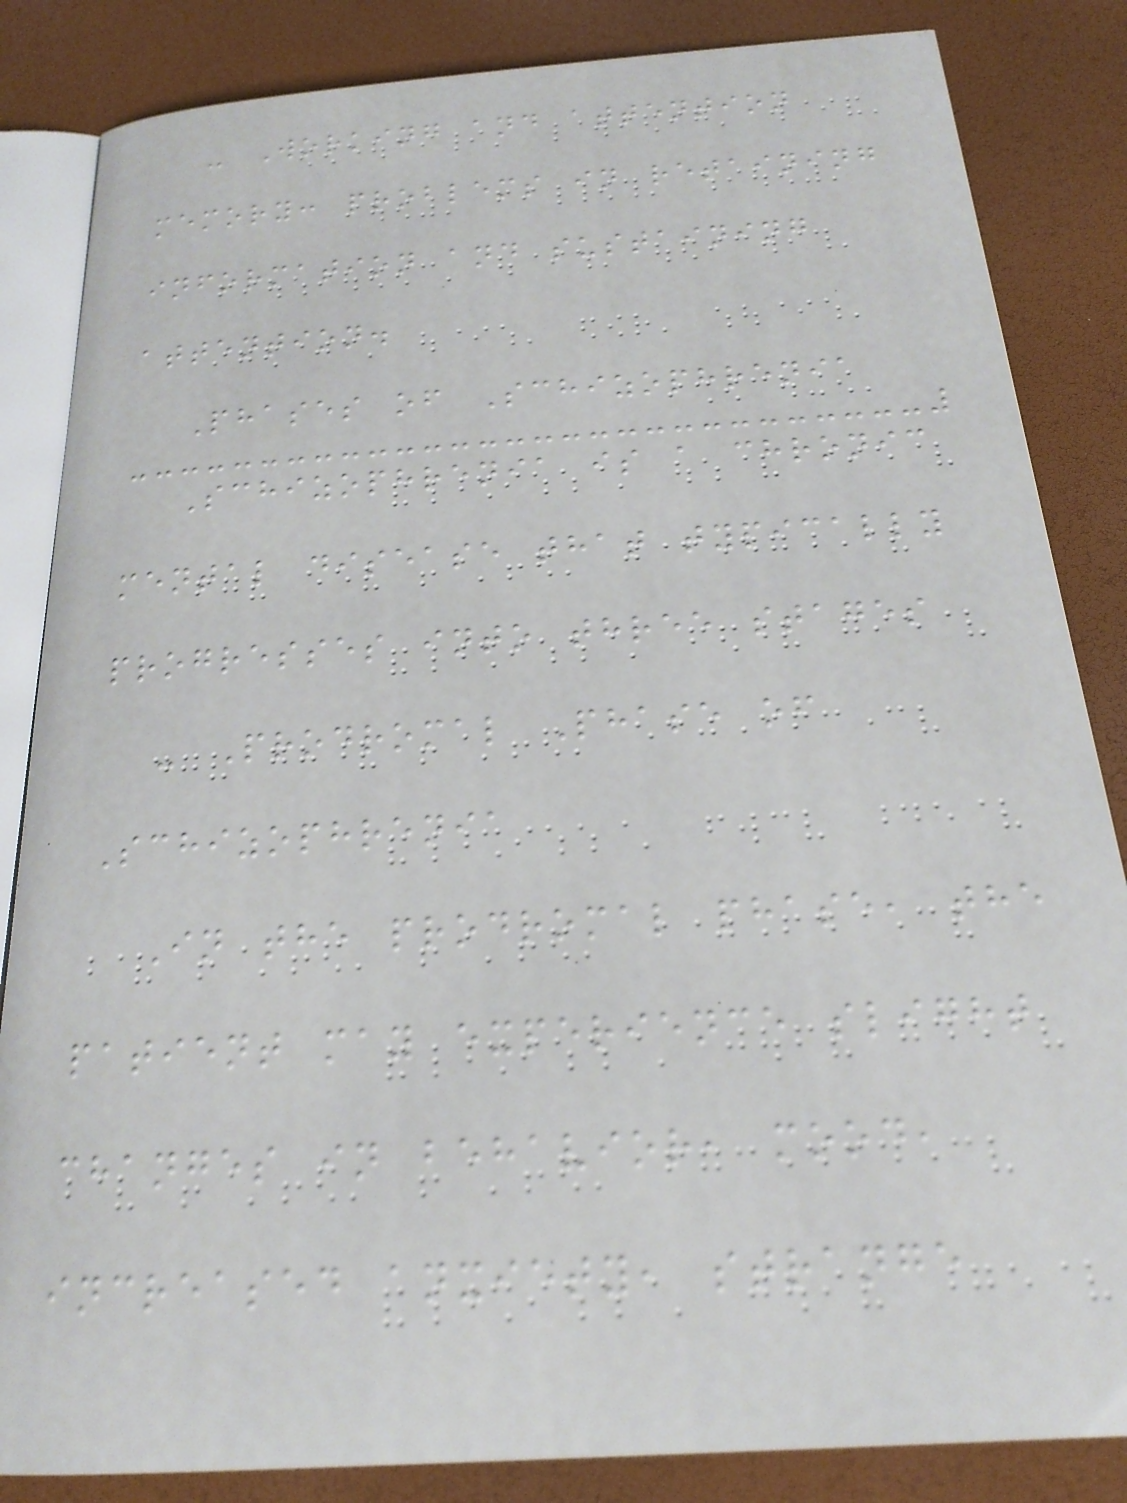- Working and attention
memory: problems in retaining
information and sustaining
attention.
Phases of Schizophrenia
Schizophrenia is a chronic
mental disease that typically
progresses into three stages
- Prodromal Phase of
Schizophrenia
In the prodromal phase, the
patient may experience slight
changes in behavior, mood,
increased anxiety, strange
